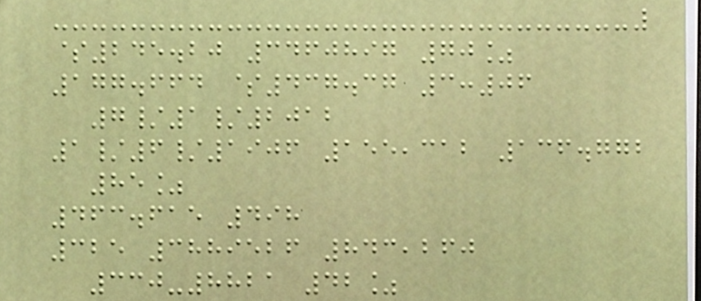$245.20 3460897 70%
177.664 $437.37 3:06
7/1/2012
1/6/1906 155,312 136.772
85%
463.615 498
325 3889526 843,260
330-8821 42%
